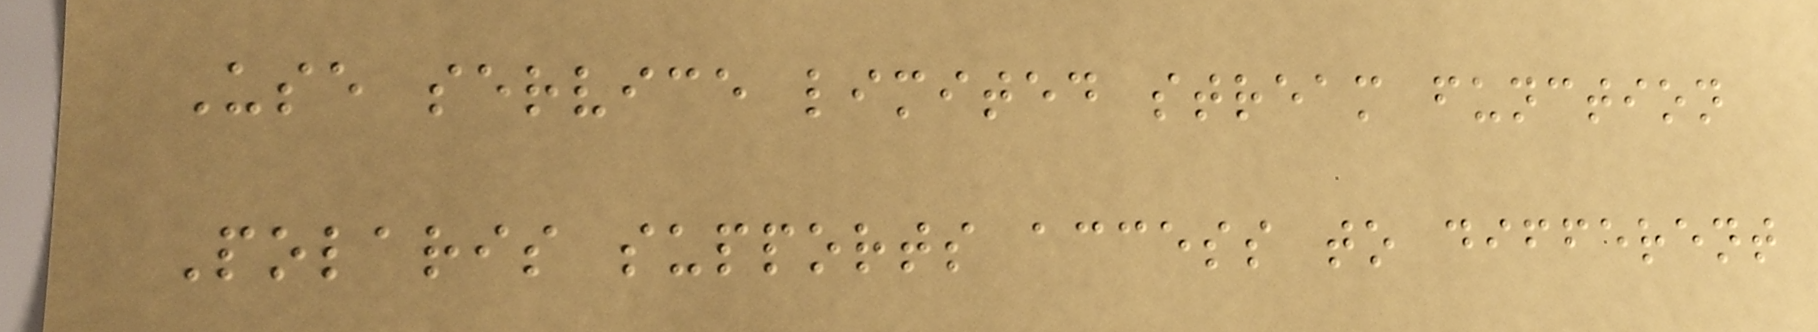Use service limited stream function
Polaris supports access to different
